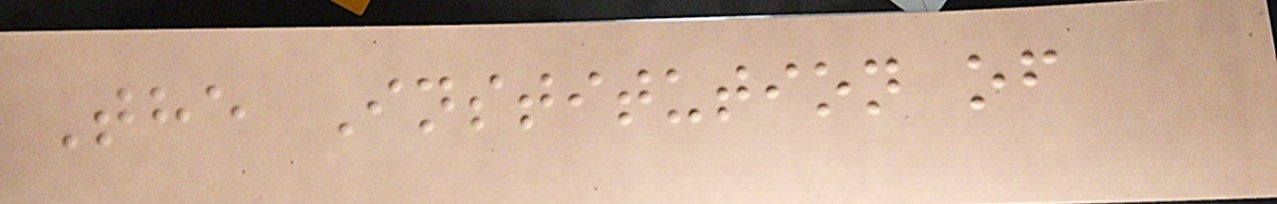The Institution of
